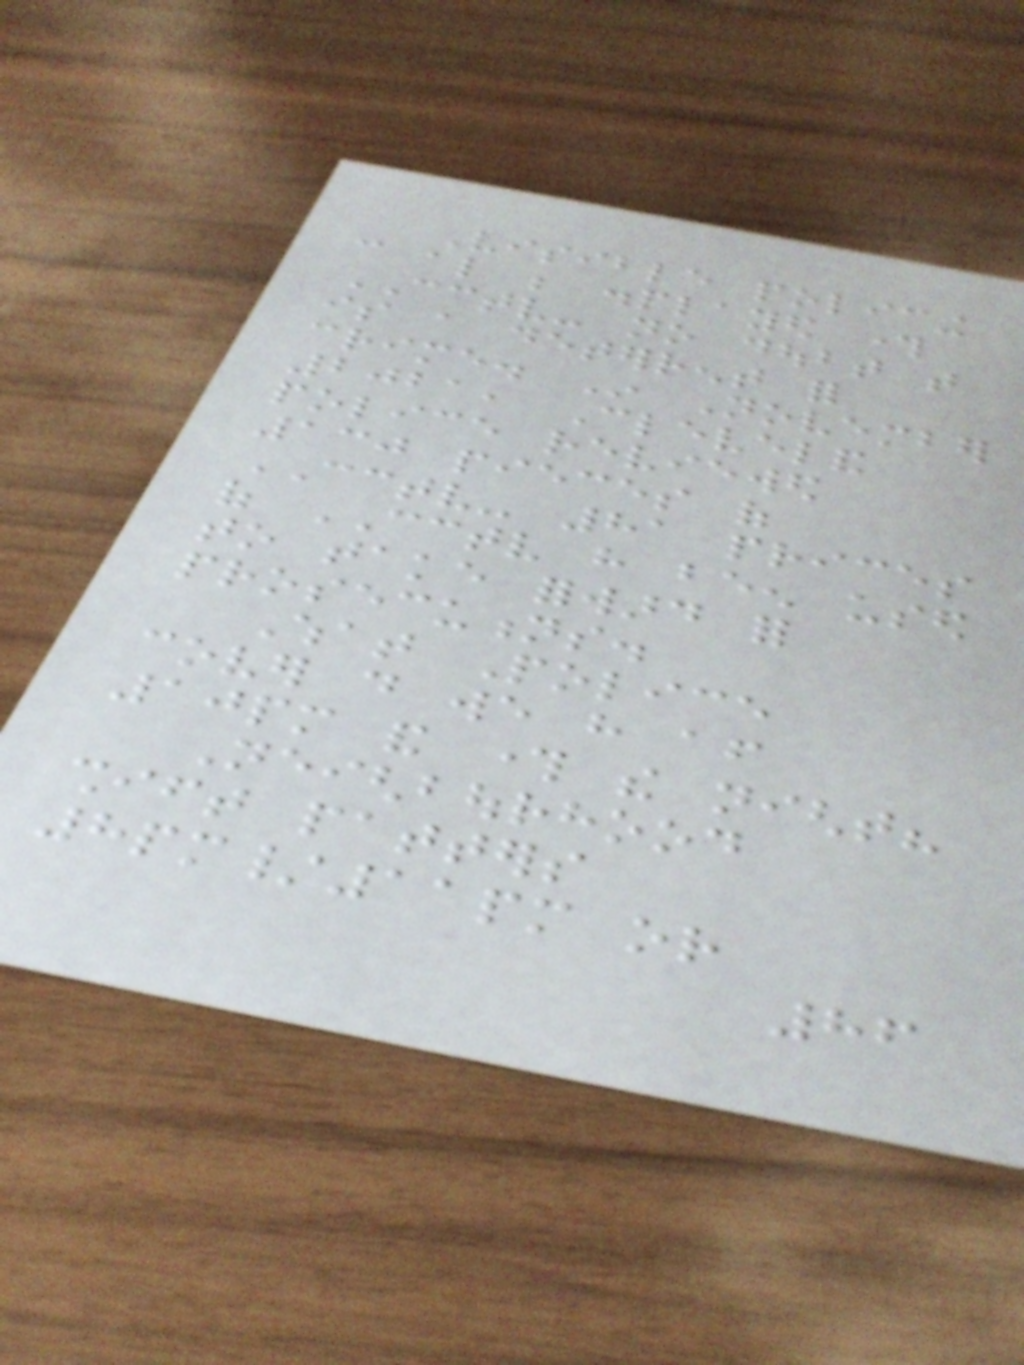Visible policing
can also be displayed through
CCTV- no doubt that
is a deterrent for
crime. In November
2021, Cleveland
police reviewed
130 pieces of
CCTV- 81 prices
of CCTV have been used
to take forward for
prosecutions.
What Police
cover do we have after
10pm and through the night?
Neighbourhood
shift patters
8pm/11pm or
86
